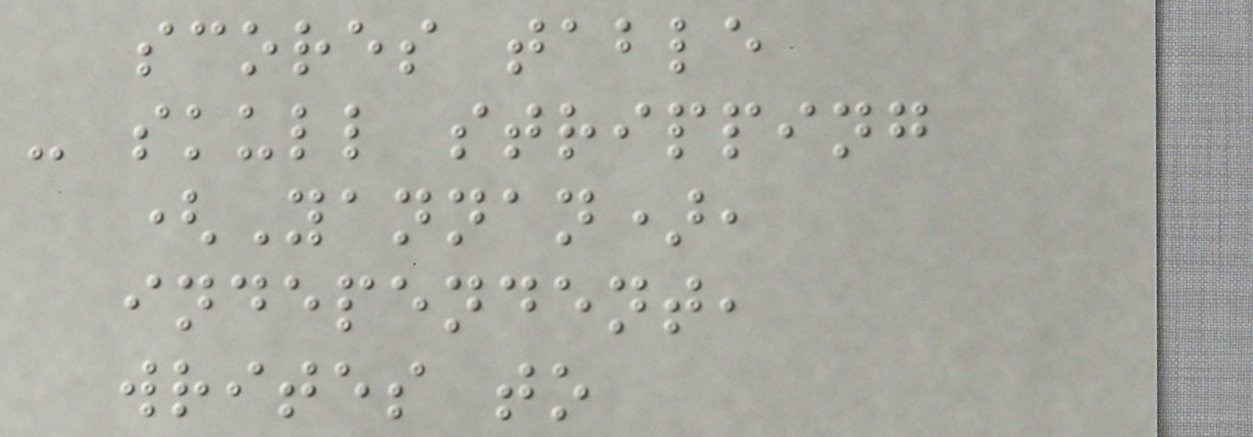scores table
- skull stripping
(Yannan),
independent,
writes to
